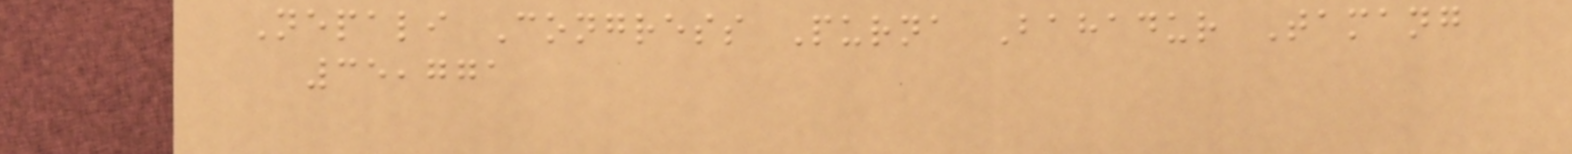Nepali Congress Purna Bahadur Tamang
35,771
